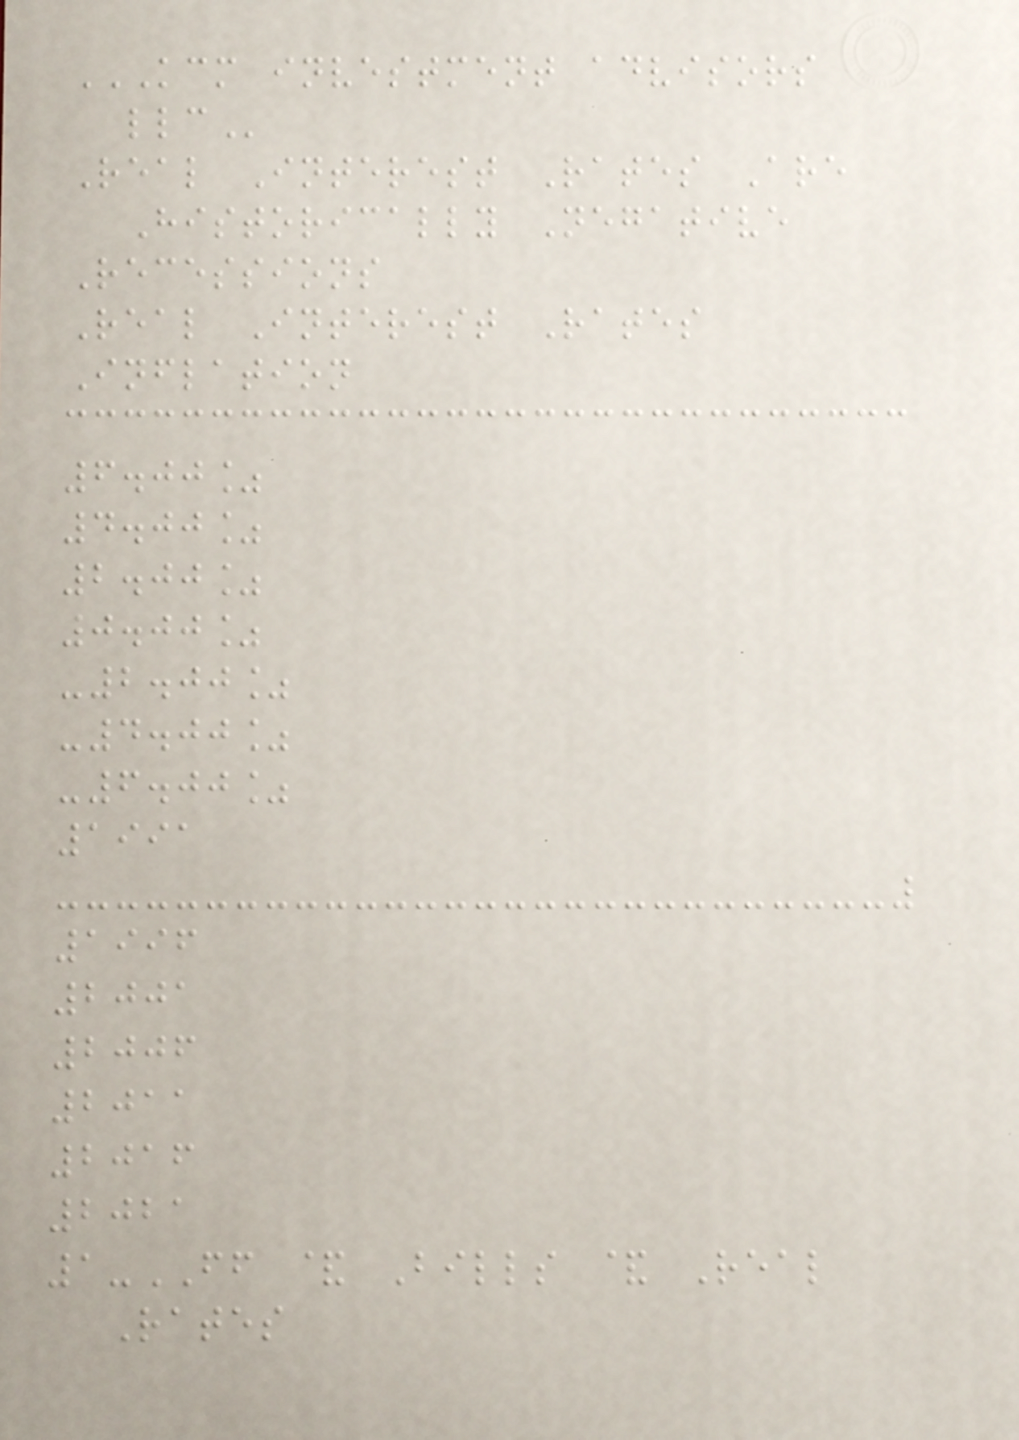KCM INVESTMENT ADVISORS
LLC
Real Interest Rates Are
Historically Negative
Recessions
Real Interest Rates
Inflation
6.00%
4.00%
2.00%
0.00%
-2.00%
-4.00%
-6.00%
1991
1996
2001
2006
2011
2016
2021
1-FF & Bills & Real
Rates
